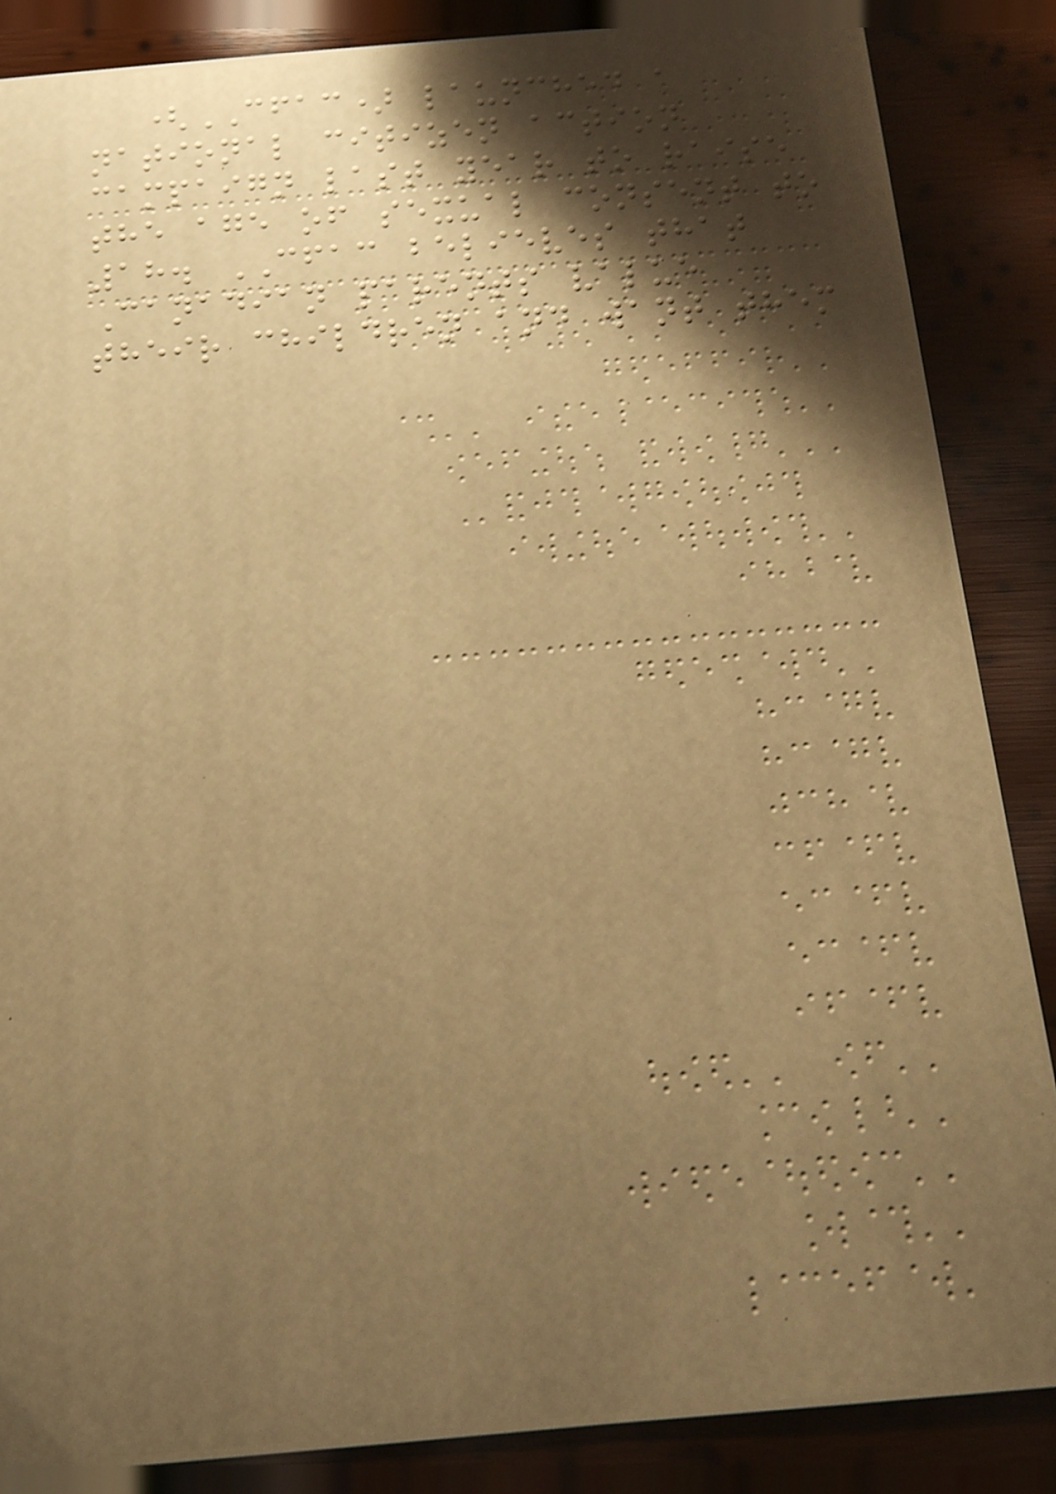(CFAC) launched a
national citizen action
campaign last year to raise
the age of sexual consent to
18. CFAC believes that
Canadian parents value
their children and want them
